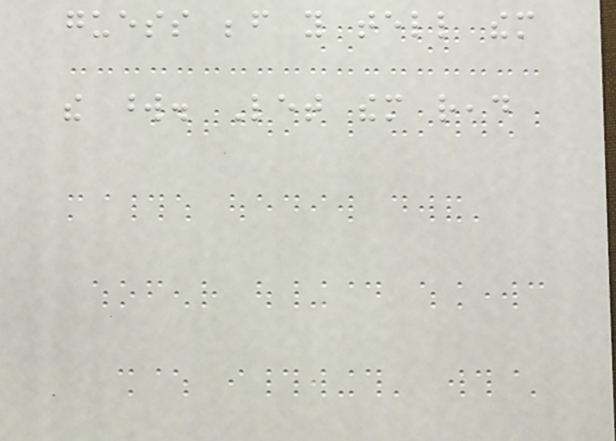guess before you tell them
the word. Let them read
